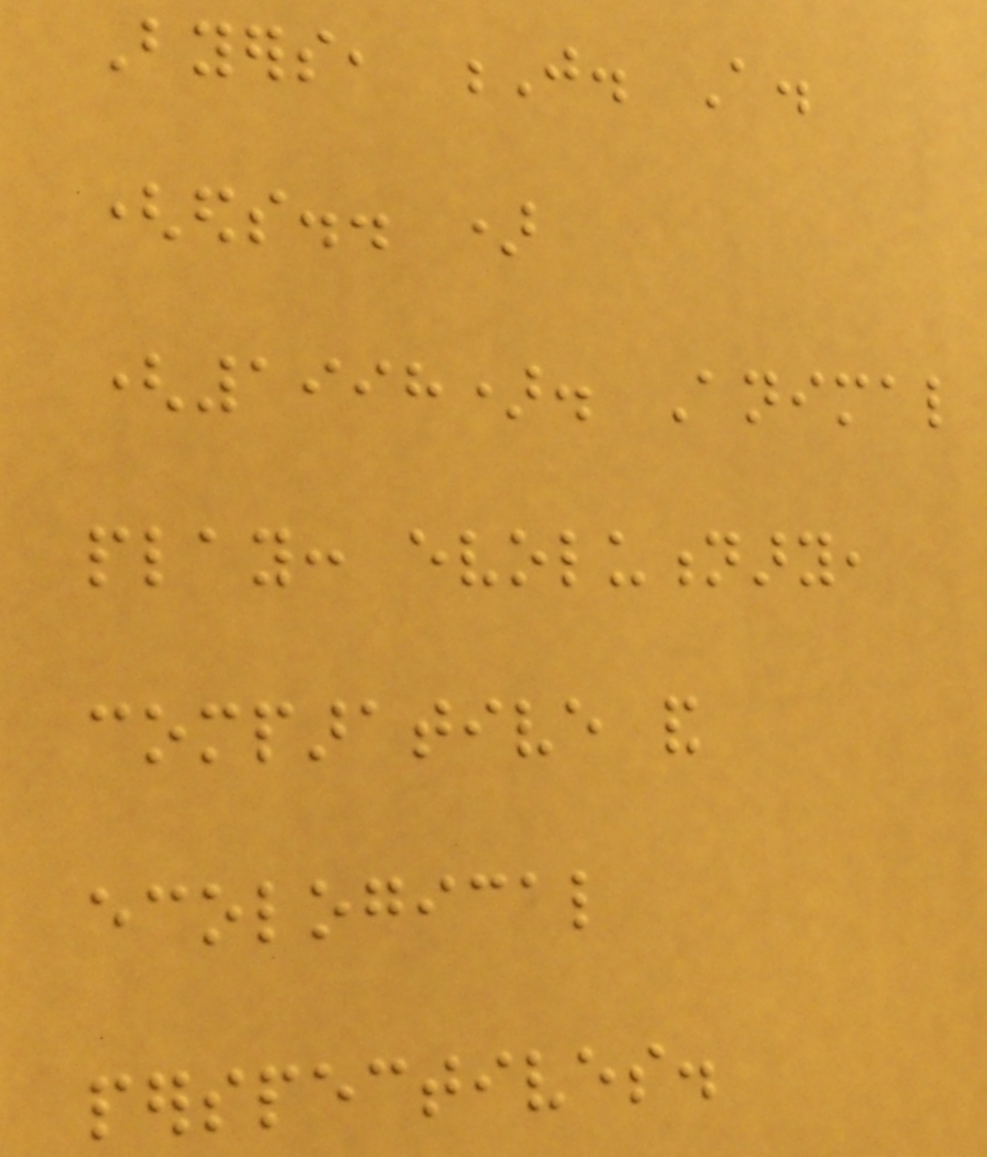Byers, J. A.
(eds.. )
(1998). Animal
play: evolutionary,
comparative and
ecological
perspectives.
